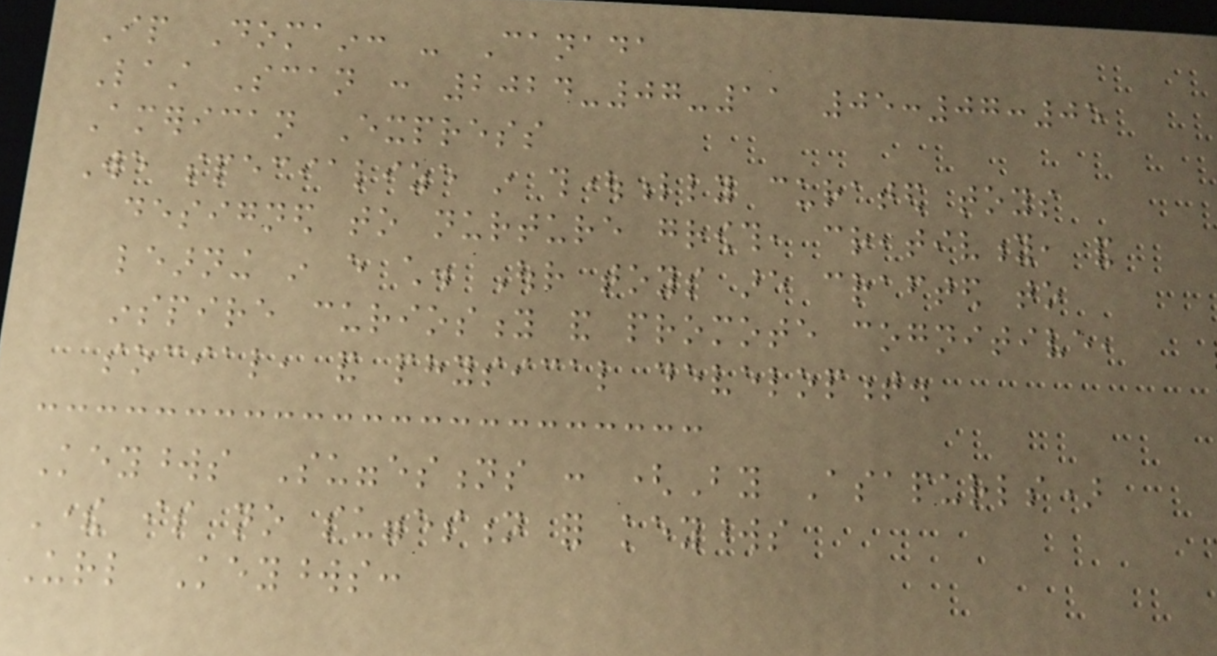Ip Domain: - Canada
Last Scan : 2024-07-11 05:07:05
American Express
We specialize in thoughtfully curated toys
designed to nurture growth, creativity, and
learning in every child. Our toys are crafted to
inspire curiosity and promote cognitive,
social, and physical development.
Keywords Suggestions : (By Asapurls)
There is no suggestion for keywords
Url Keywords:
